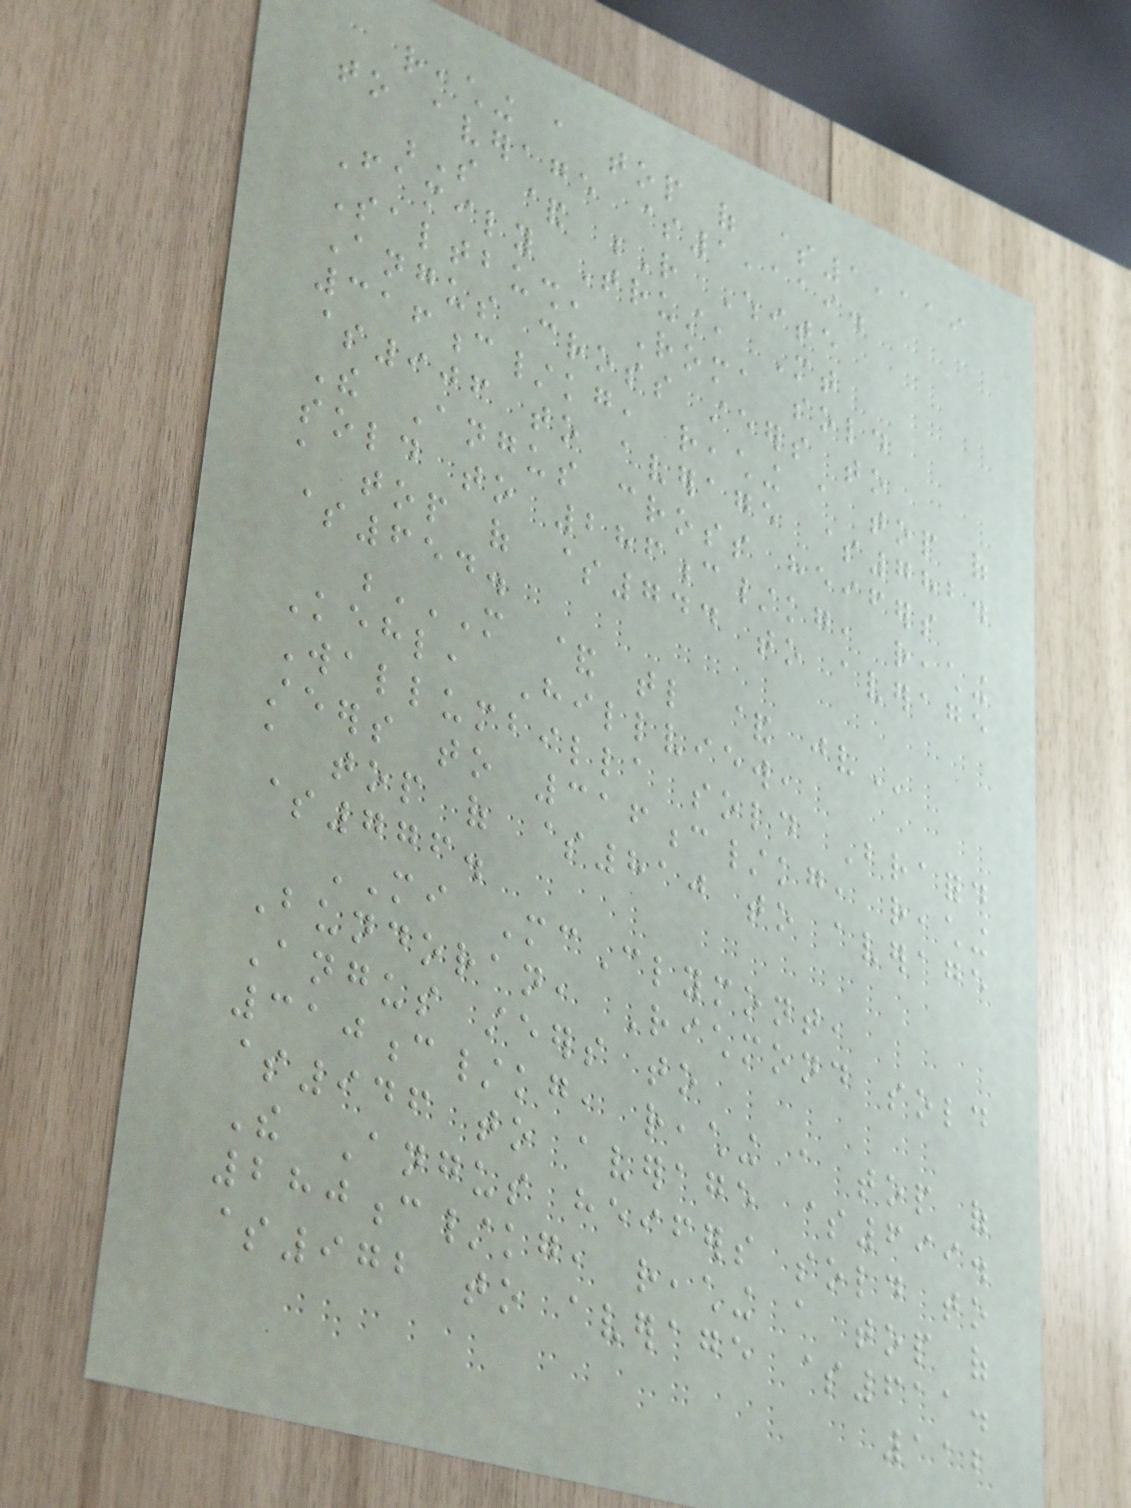reaching a top of $1,119
to average $1,119.
S & R White
Family Trust, Mt
Saltbush, Roma sold
Angus cross steers to
316c/kg, reaching a top of
$906 to average $782.
The Angus cross heifers
sold to 286c/kg, reaching
a top of $744 to average
$654.
M & TL & JV
Kehl, Hillview,
Wallumbilla sold Braford
steers to 316c/kg, reaching
a top of $810 to average
$776.
MI McClymont,
Bundoran, Richmond sold
Angus steers to
310c/kg, reaching a top of
$946 to average $699.
The Angus heifers sold to
280c/kg, reaching a top of
$972 to average $611.
112
